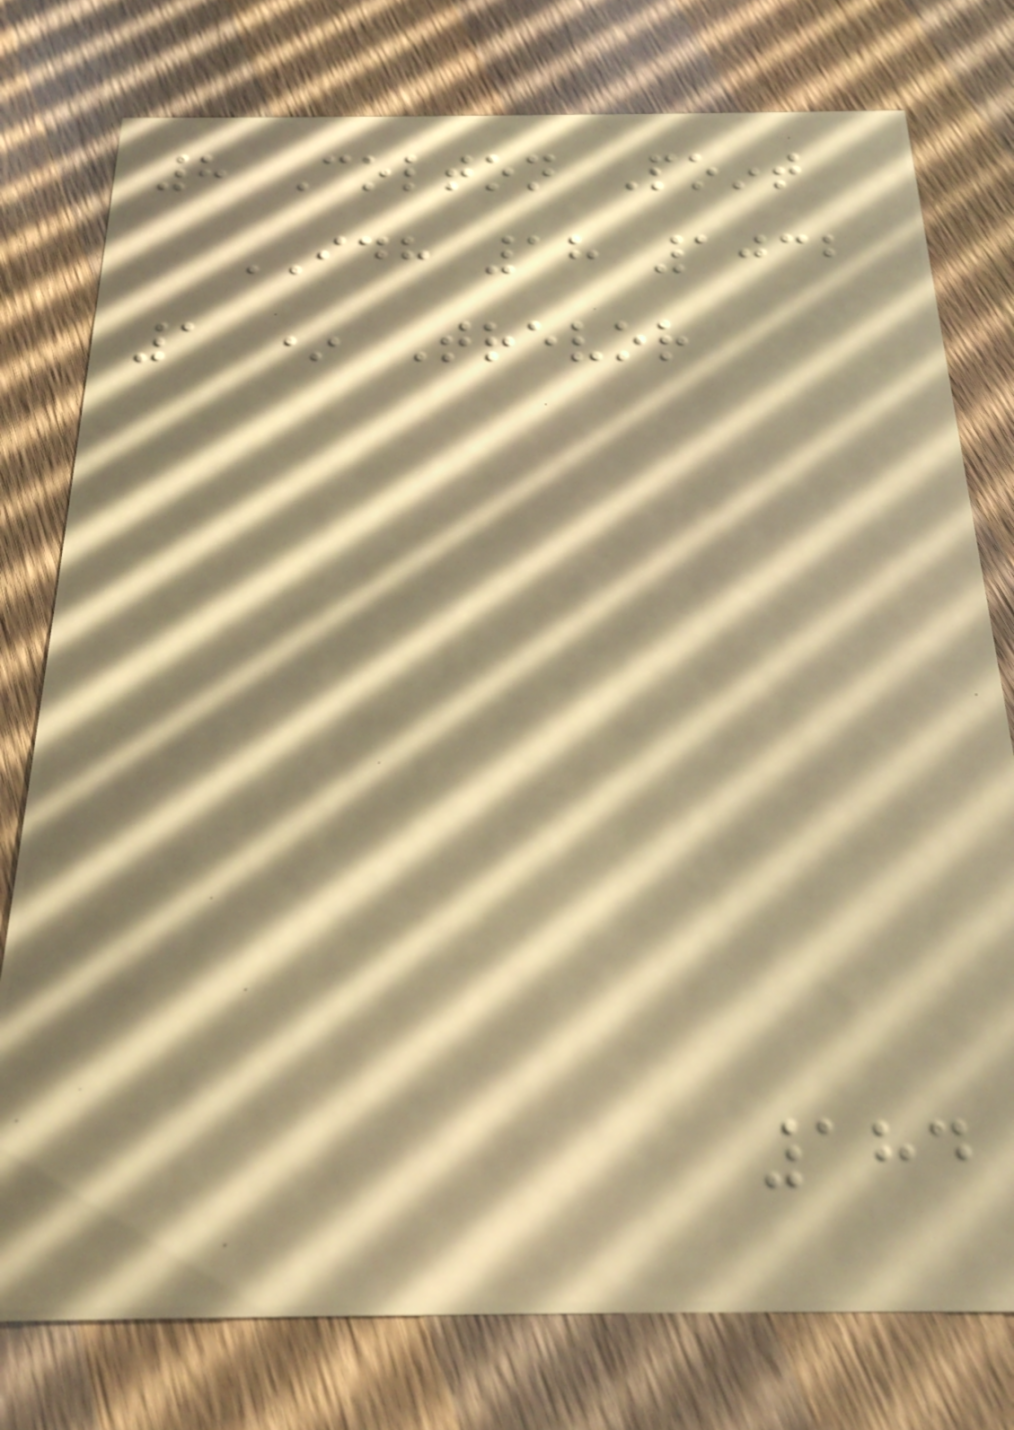8 Colton Point
IDH 18 1032
1 * Trevor
184
